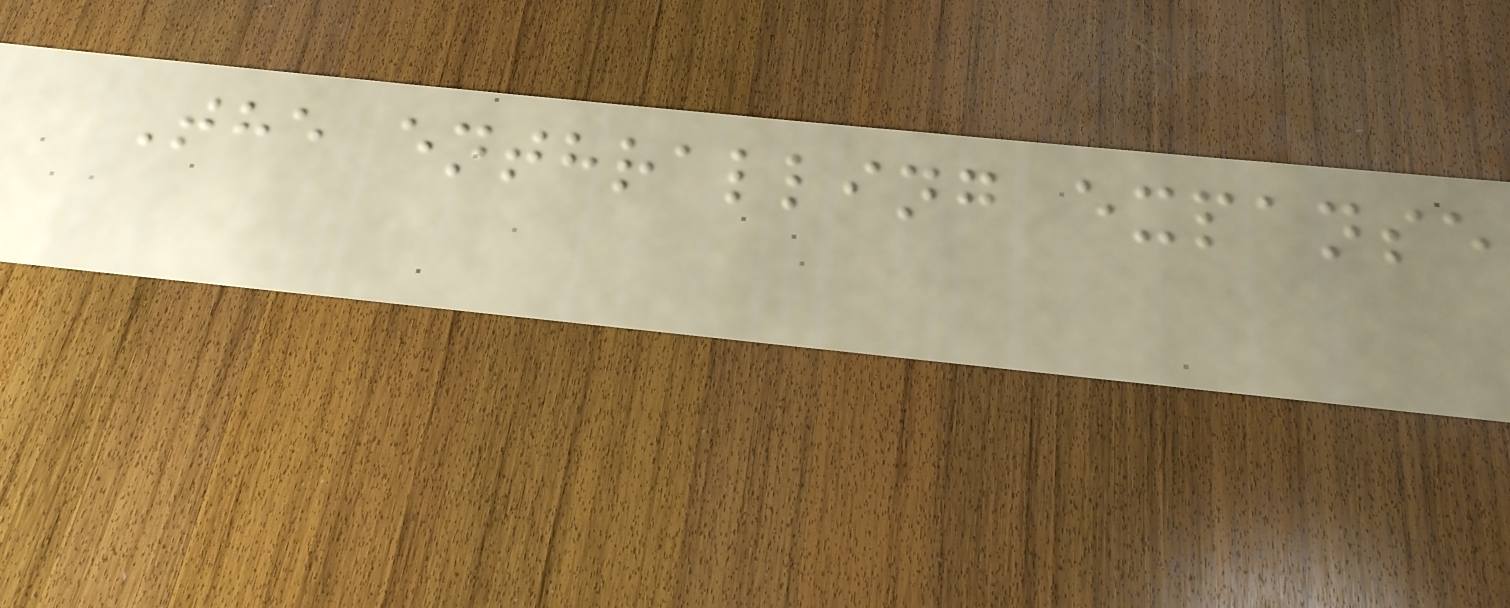The enthralling expanse
